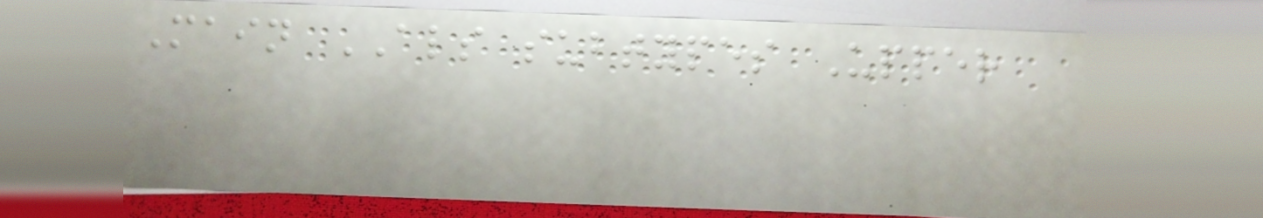Main ALS subtypes Upper
